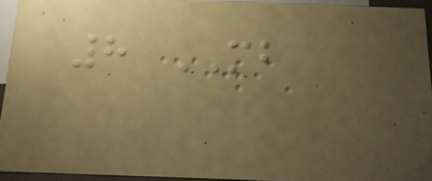8 MB
